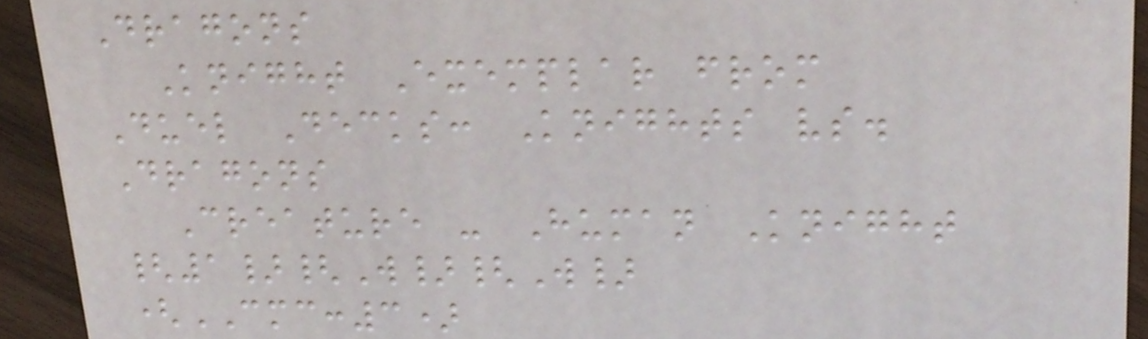Dragons
Knight Exemplar from
Duel Decks: Knights vs.
Dragons
Creature - Human Knight
{1}{W}{W}
(CMC:3)
